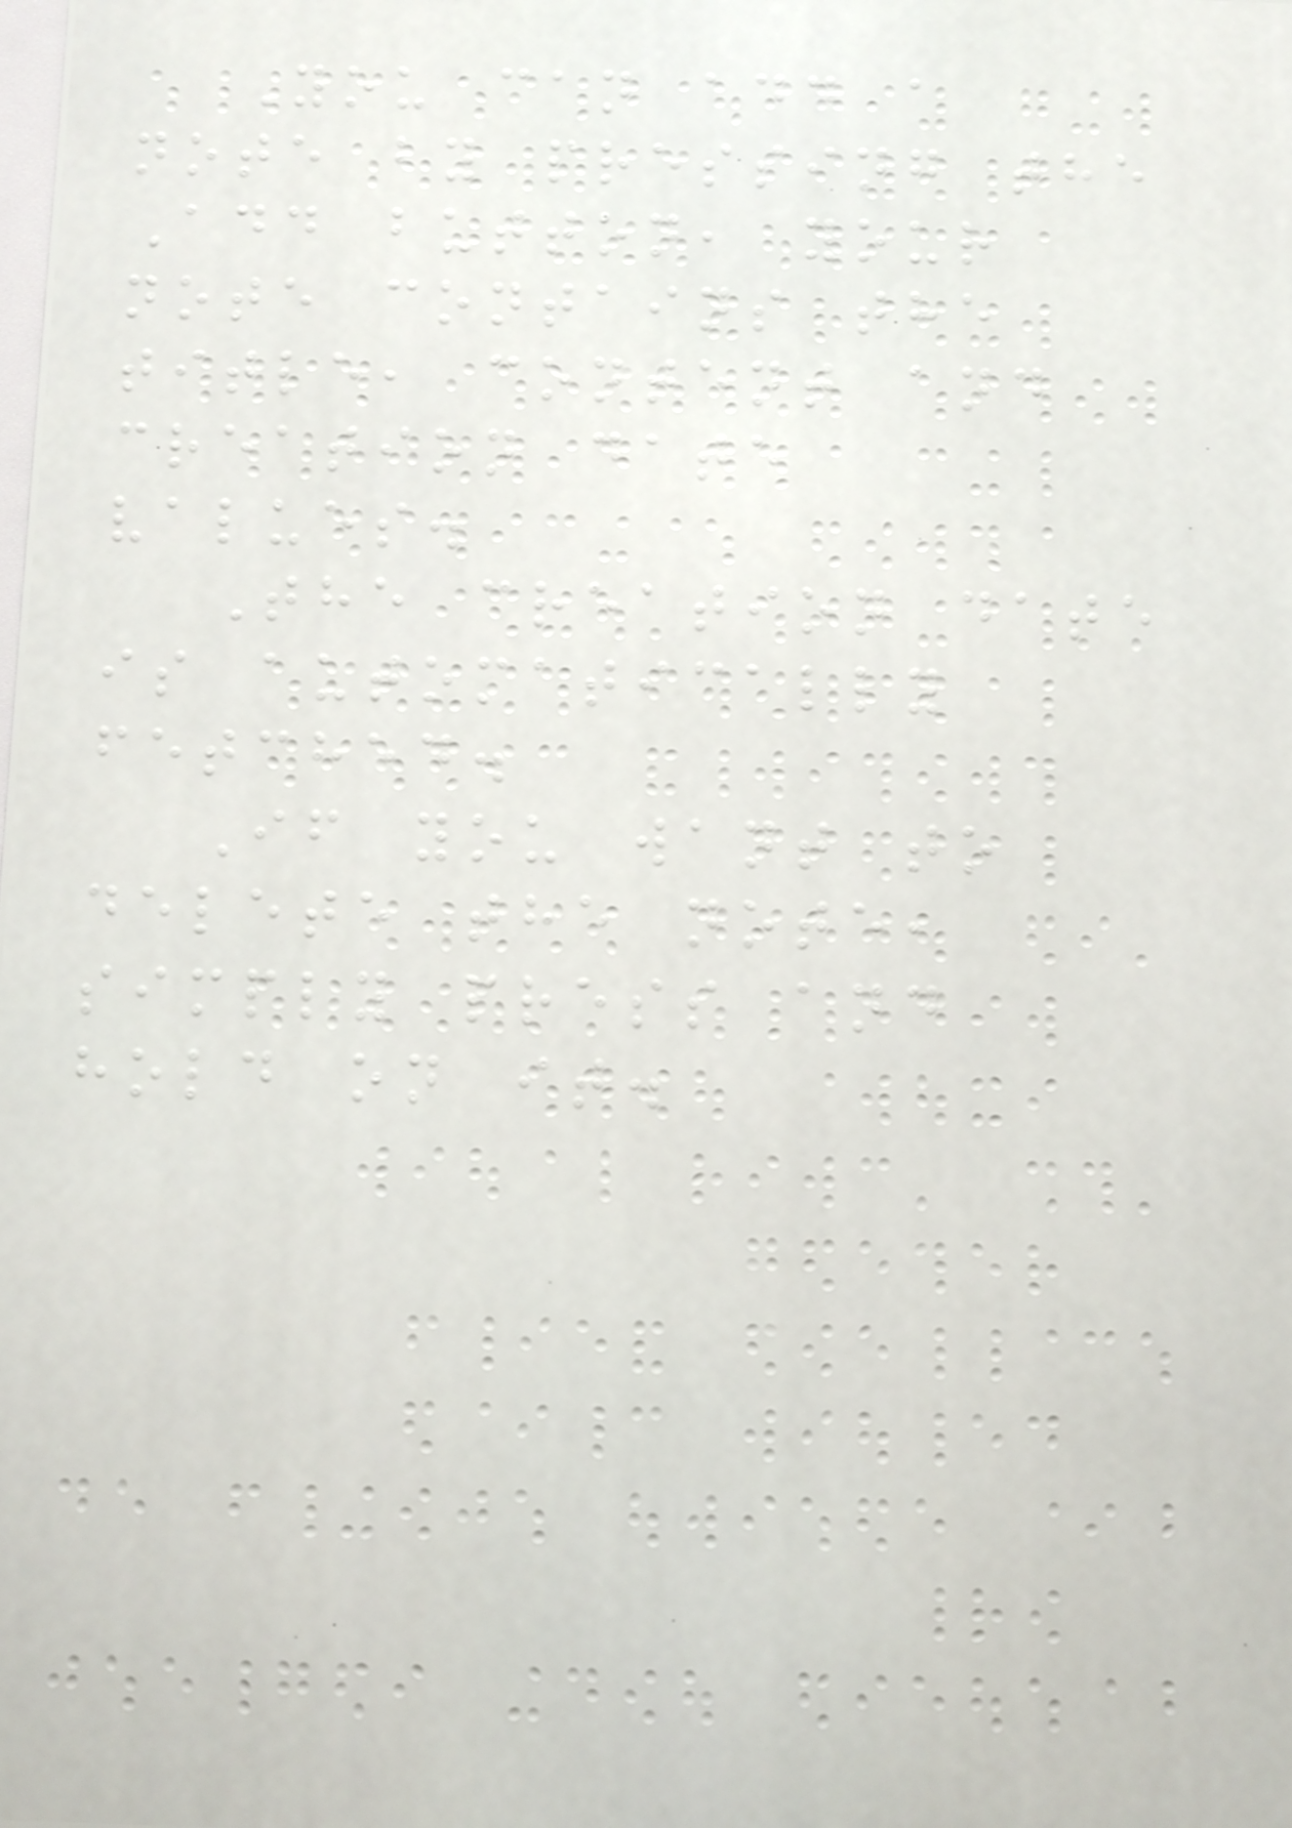You can add a
note by pressing the
Add button, your
note contains the
title, content and
creation date
values.
The creation date
is automatically
fetched.
If you want to
delete the note,
simply press and
hold on it.
